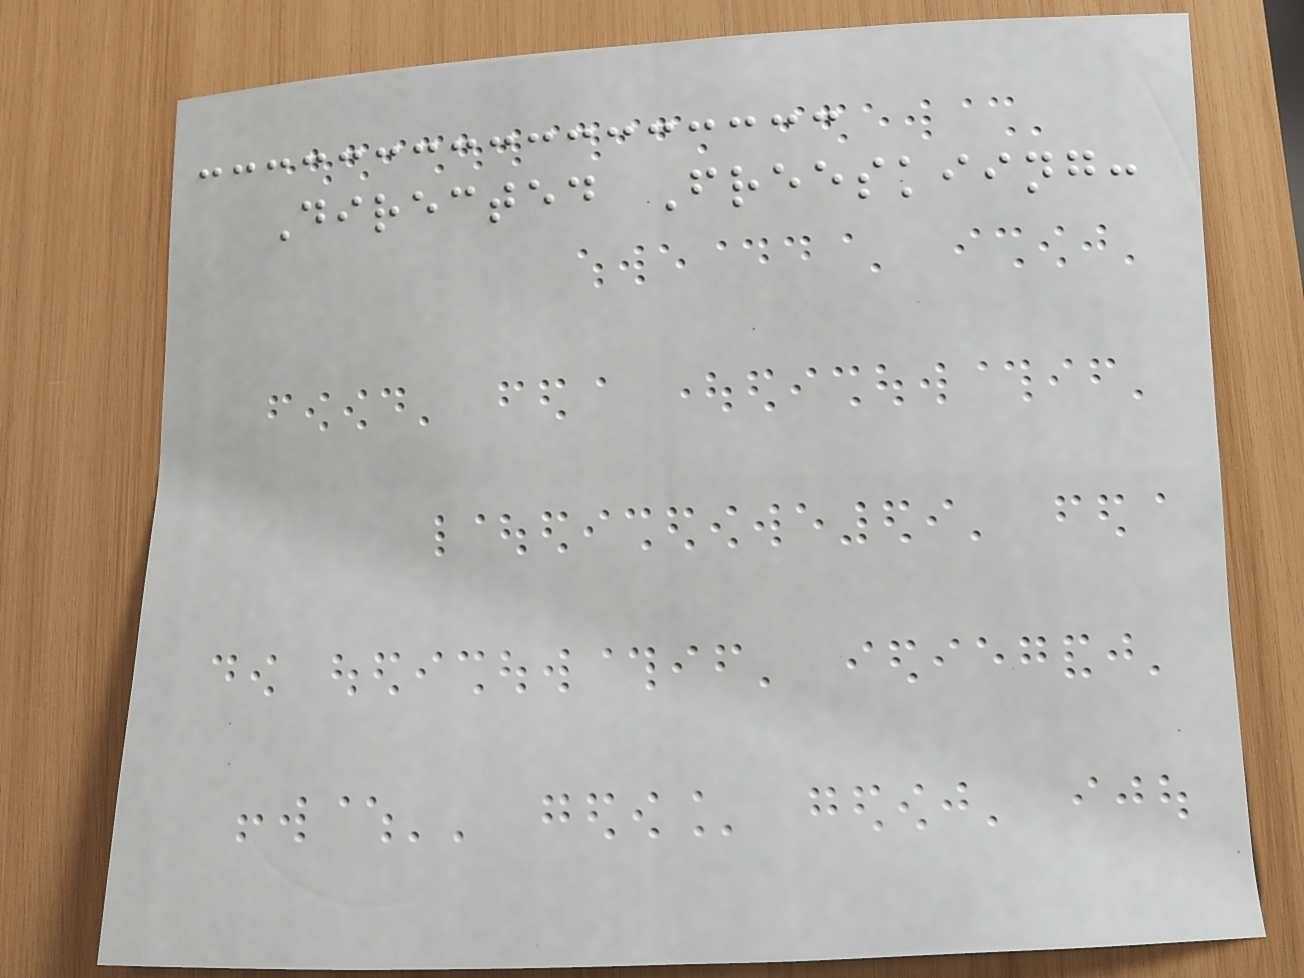Directed Freeskiing:
